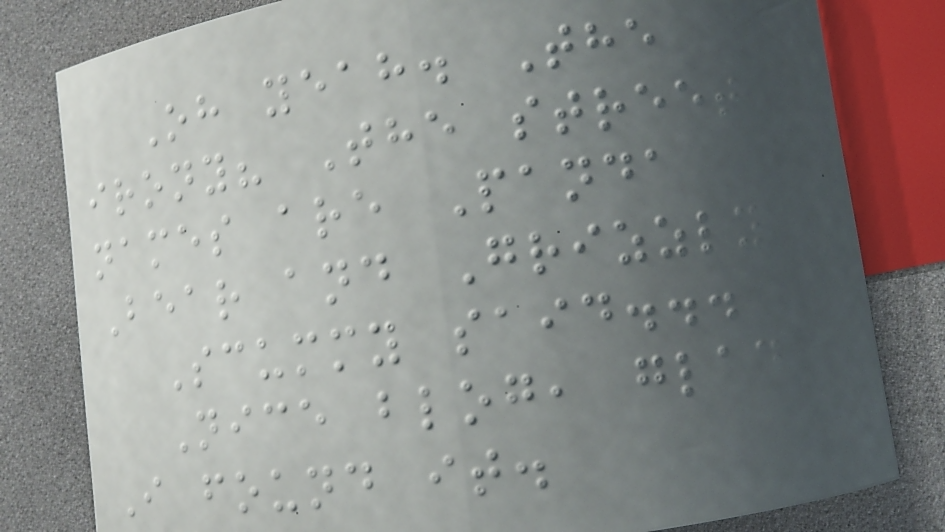Oh yeah. The
irony? The street
names are Panda
Bear and Grizzly
Scummy said...
Nice blog, glad
I found it.
